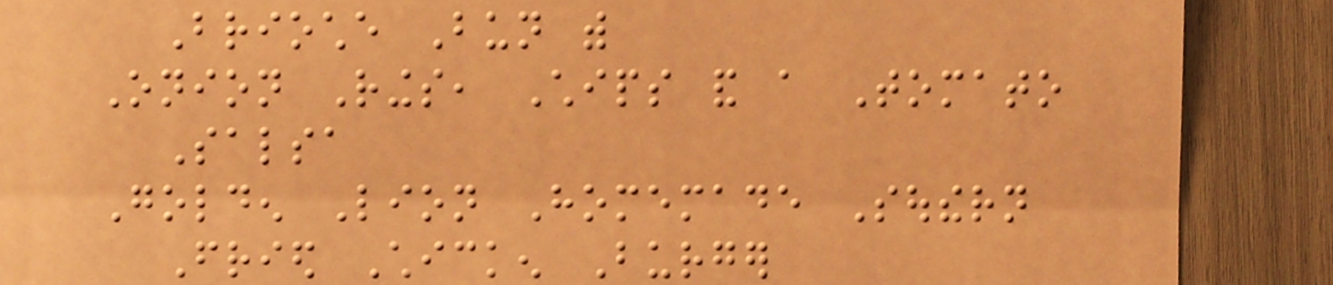Brioche Bun with
Onion Rings, Chips and a Tomato
Salsa
Golden Lion Homemade Southern
Fried Chicken Burger
